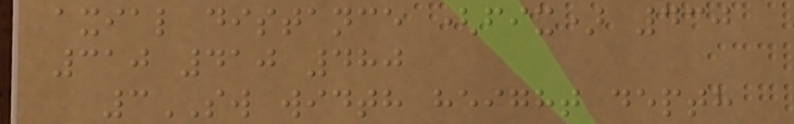axial distance (fix) 430
310 410 480
3SW width height depth
